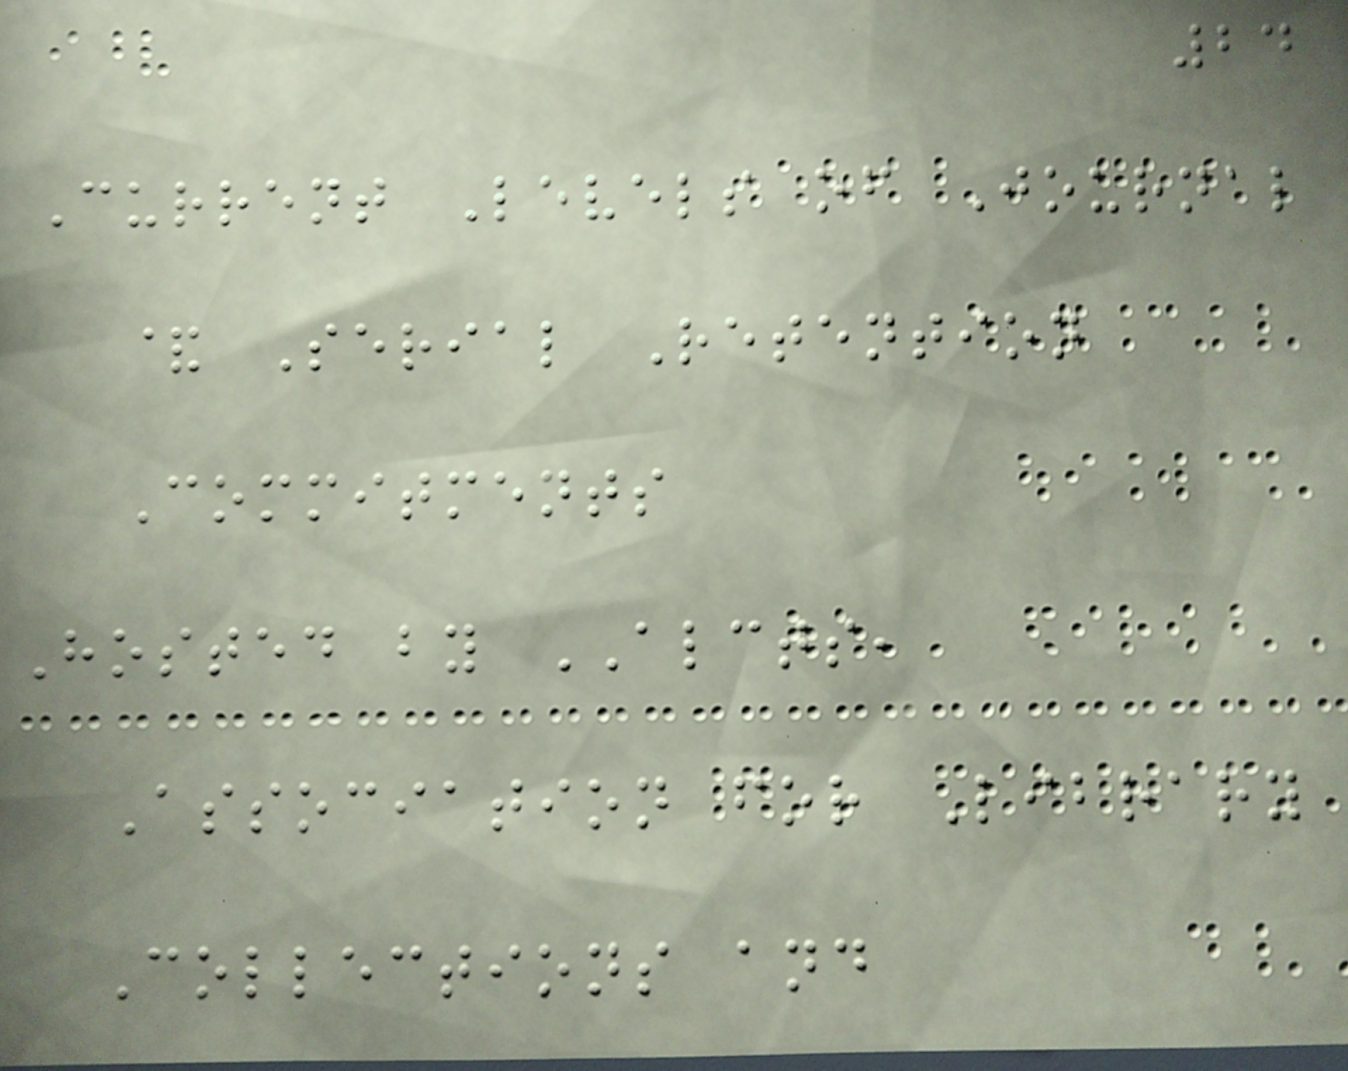24
Current Levels of Journal
& Serial Retention
Commitments
Hosted by ALCTS,
Association for Library
Collections and
